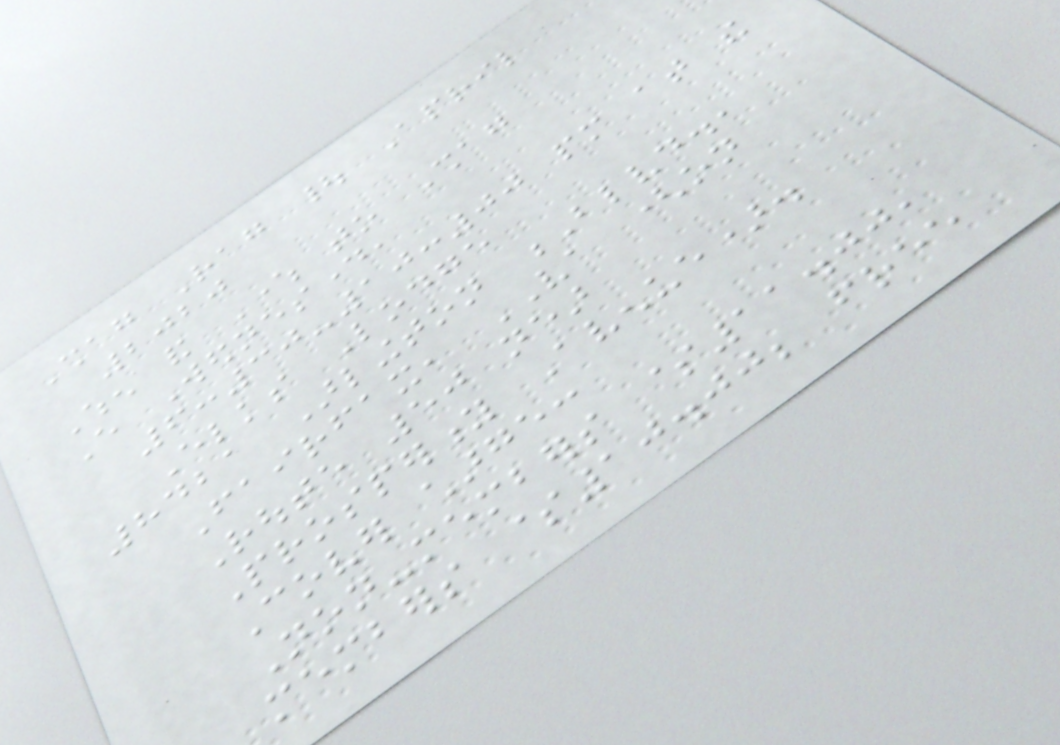Shag Rag | April
2020
When and Where to Shag
Every Wednesday,
6:30-10:00 pm at the
Elks Lodge
8421 Arlington Blvd.,
Fairfax, VA (on
Route 50 near
Prosperity Avenue).
Cover charge:
Non-members $11.00,
members $10.00; free
